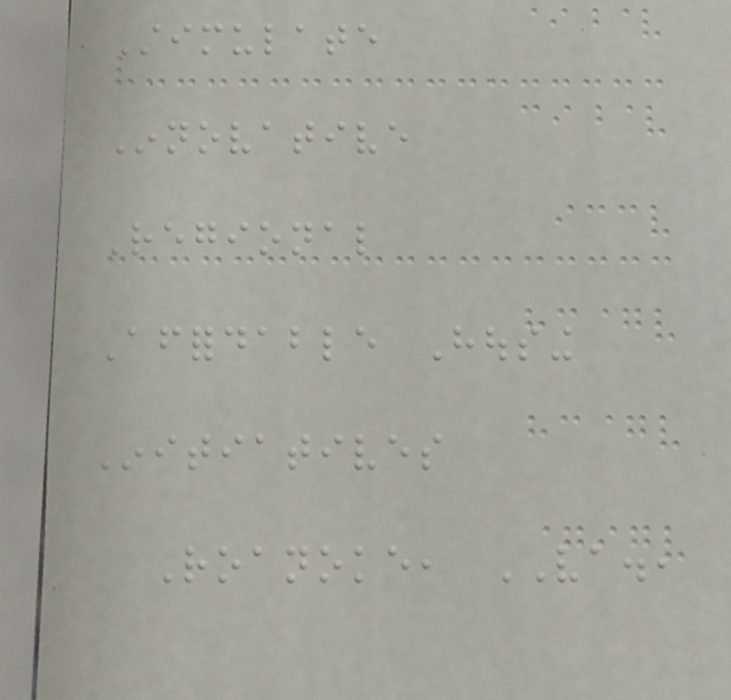Stimulate
Innovative
Regional
Affordable Housing
Initiatives
Roanoke, VA.,
